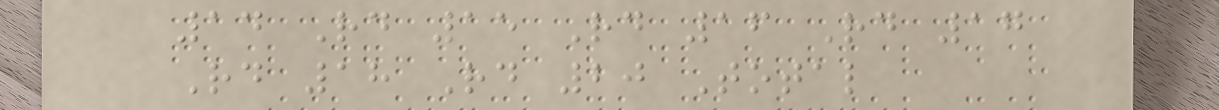14 Rd 15 Rd 16 Rd 17
Rd 18 Rd 20 Total
